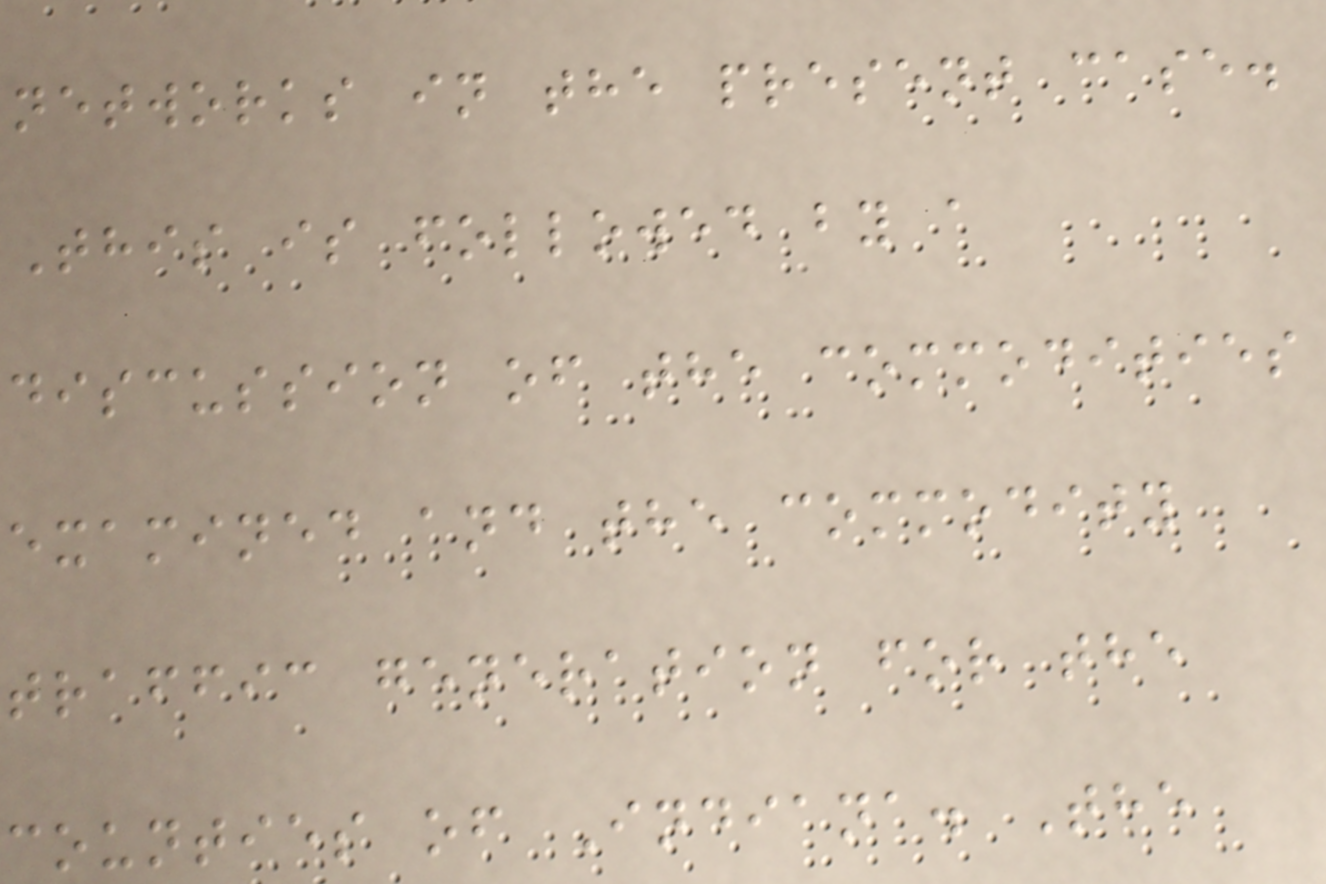networks in the present case.
This is followed by a
discussion of the commodities
examined and the commodity
traffic generation for the
counties of Indiana. The
